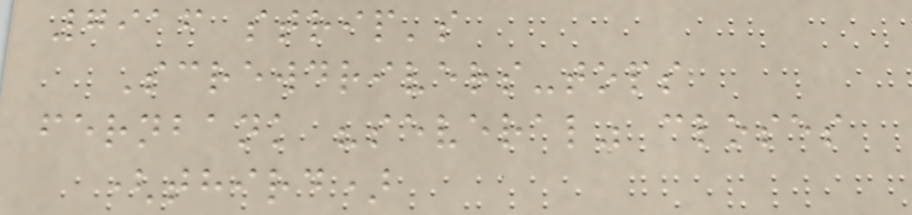7916 strip's
Screwdrivers-tops
fernbank "several" closes
(third)
